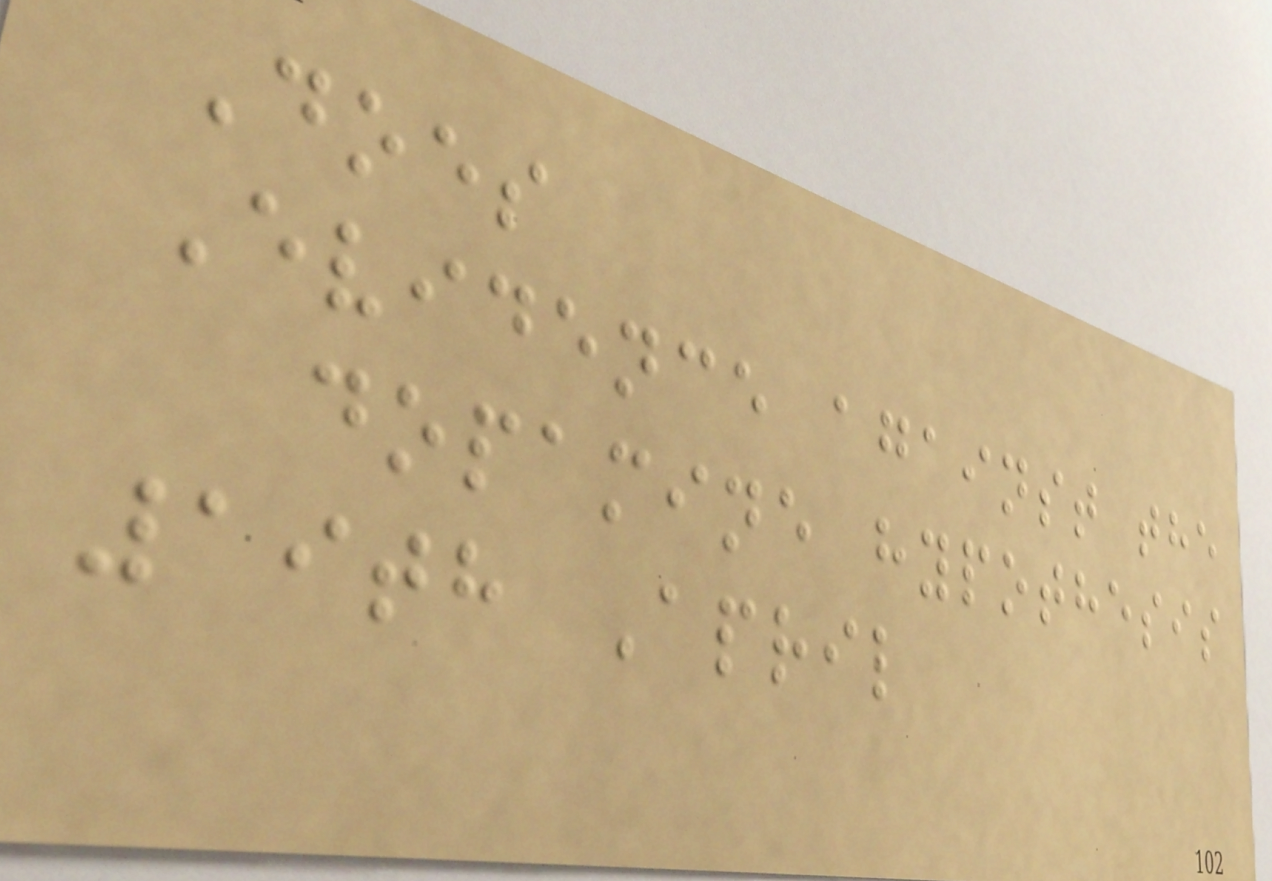Does
Evidence against the
dopamine hypothesis
19th April
